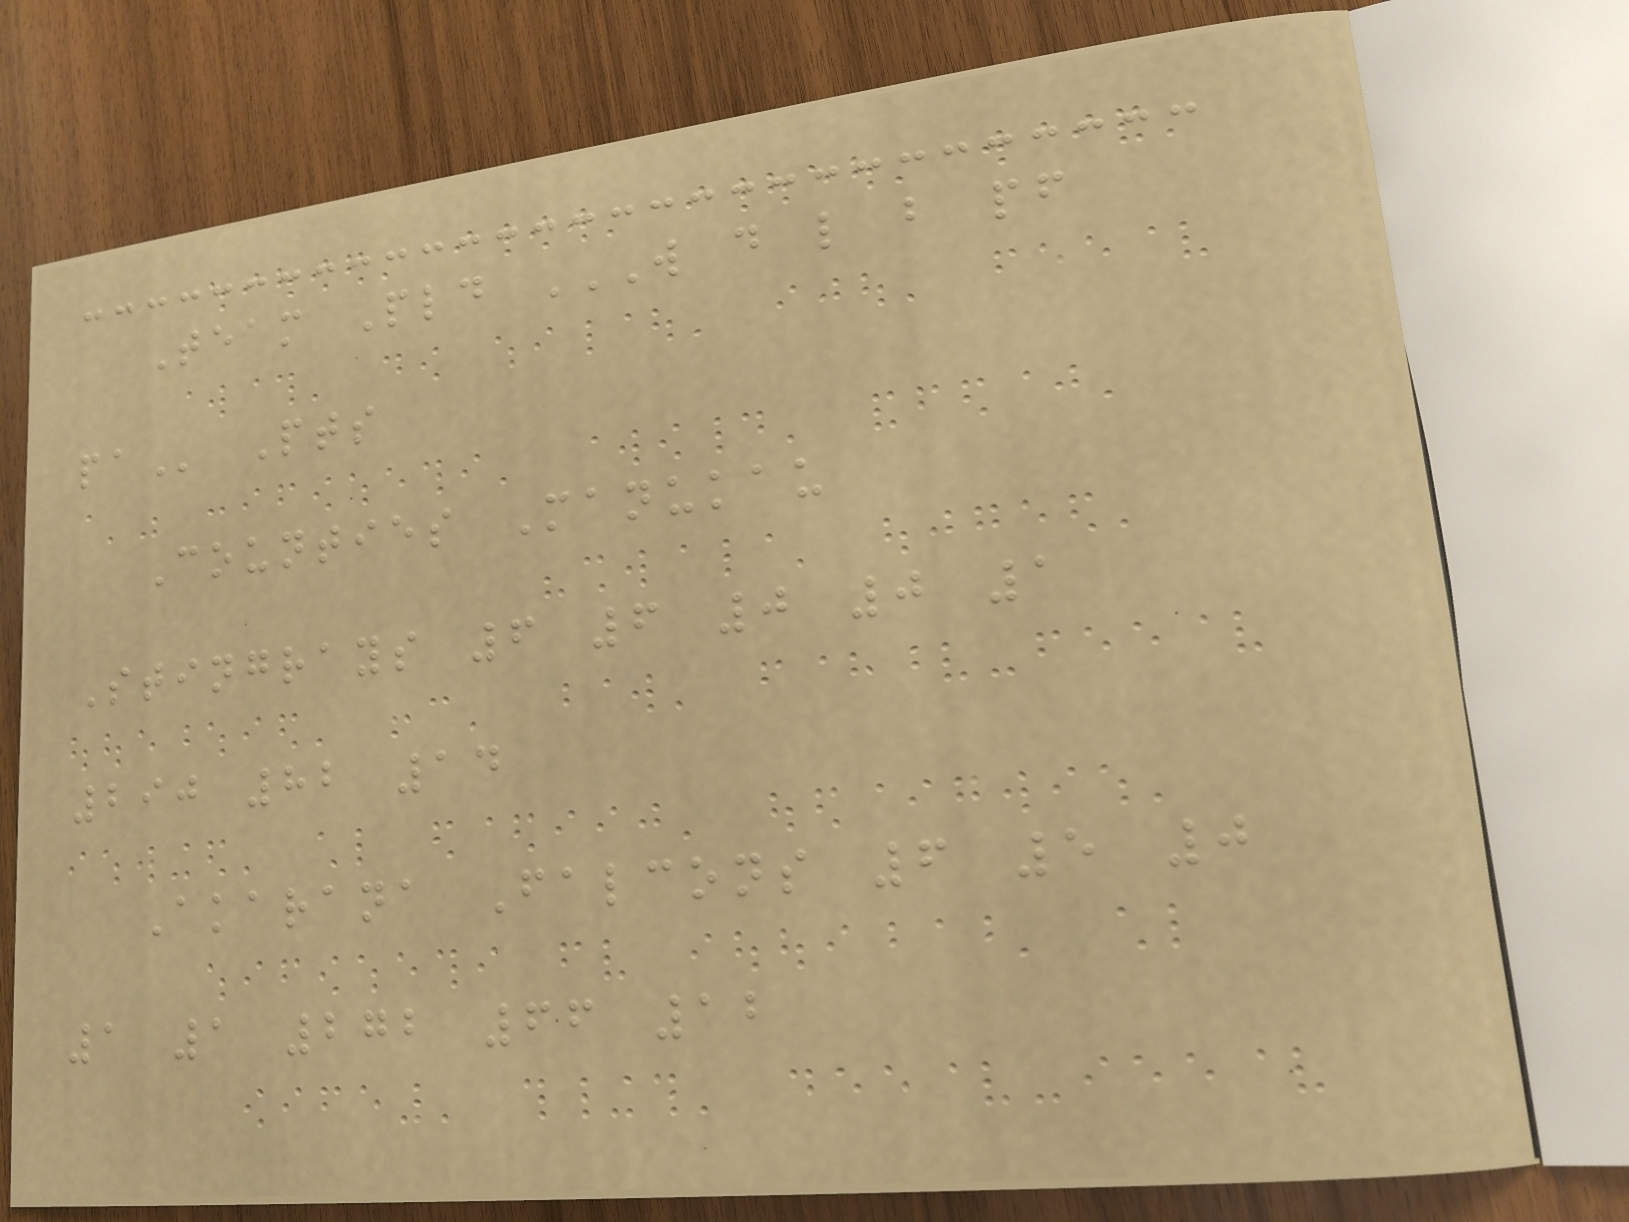Team Pld W D L B PF
PA Pts
Counties Manukau
Stingrays 6 6 0 0 1
290 82 14
Akarana Falcons 6 5 0
1 1 272 66 12
